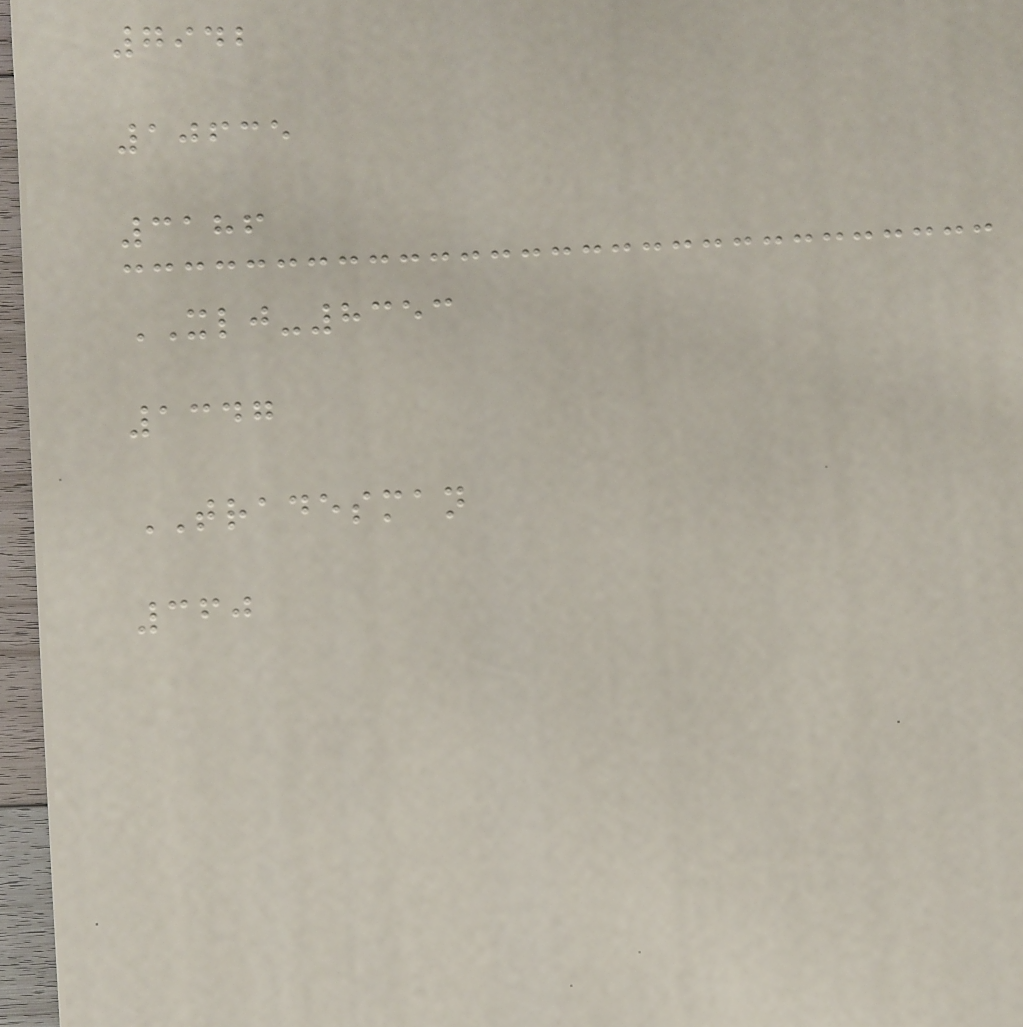7942
10635
3186
XLJ-8353
1347
TRADESMAN
360
